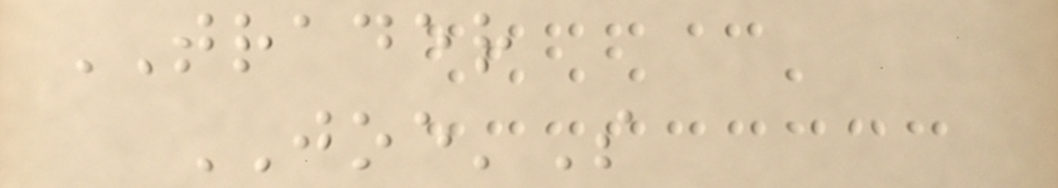TRADER
JOE'S
